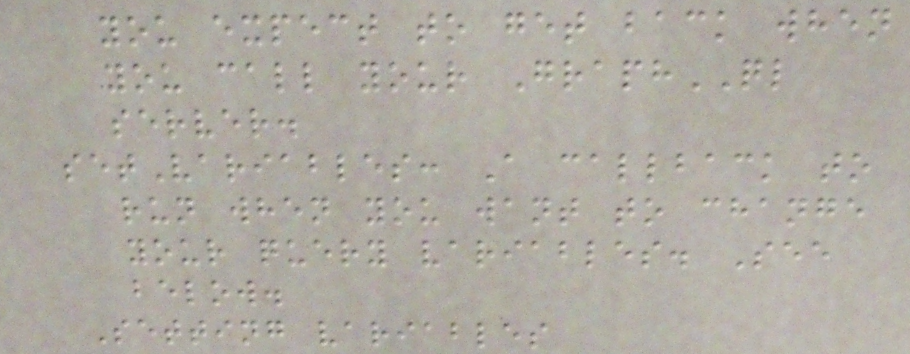you expect to get back when
you call your GraphQL
server.
setVariables: A callback to
run when you want to change
your query variables. See
below.
Setting variables
